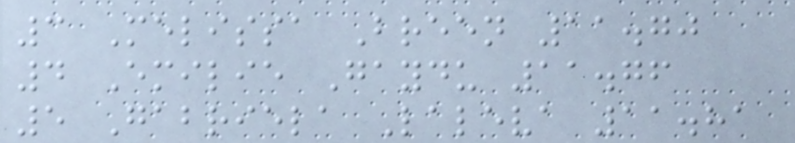3 Melissa Breen 11.70
4 Emilie Gaydu 11.76
5 Gabriela Laleva 11.81
